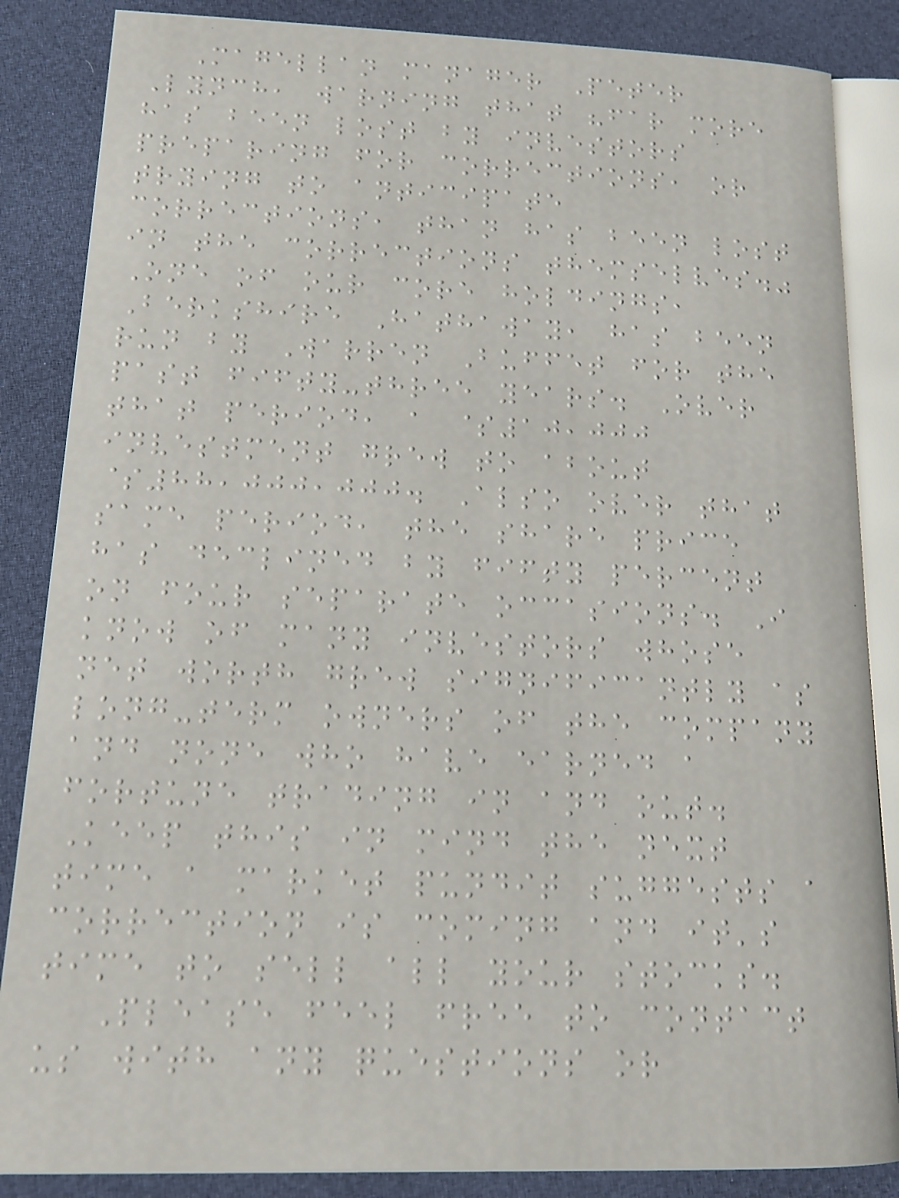Magellan manager Peter
Lynch, warning that "far more
has been lost by investors
preparing for corrections, or
trying to anticipate
corrections, than has been lost
in the corrections themselves."
One of our core holdings,
Berkshire Hathaway, has been
run by Warren Buffet for the
past fifty-three years. Over
that period, a $10,000
investment grew to about
$88,000,000. Also over that
same period, the share price
has declined by fifty percent
on four separate occasions. I
know of many investors whose
net worth grew significantly as
long-term owners of the company
and none who have earned a
fortune trading in and out.
Keep this in mind the next
time a market pundit suggests a
correction is coming and it's
time to sell all your stocks.
Please feel free to contact
us with any questions or
